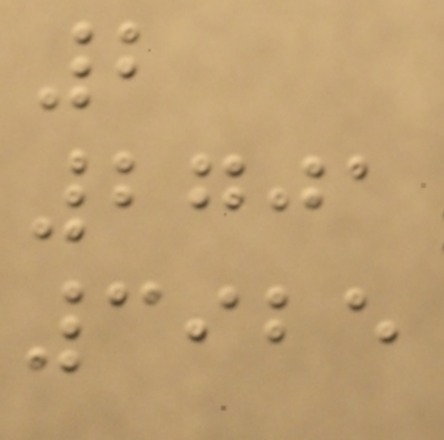2
2701
3925
